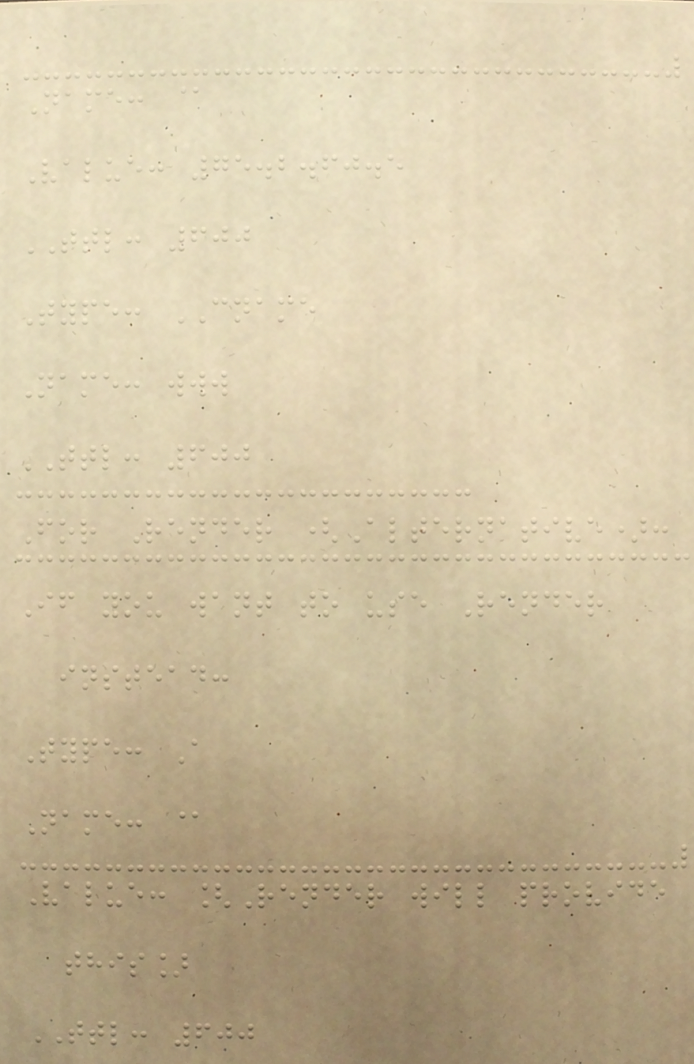Name: @
Value: 75.2.60.5
TTL: 600
Type: CNAME
Name: www
TTL: 600
For Render (Alternative):
If you want to use Render
instead:
Type: A
Name: @
Value: [Render will provide
this]
TTL: 600
